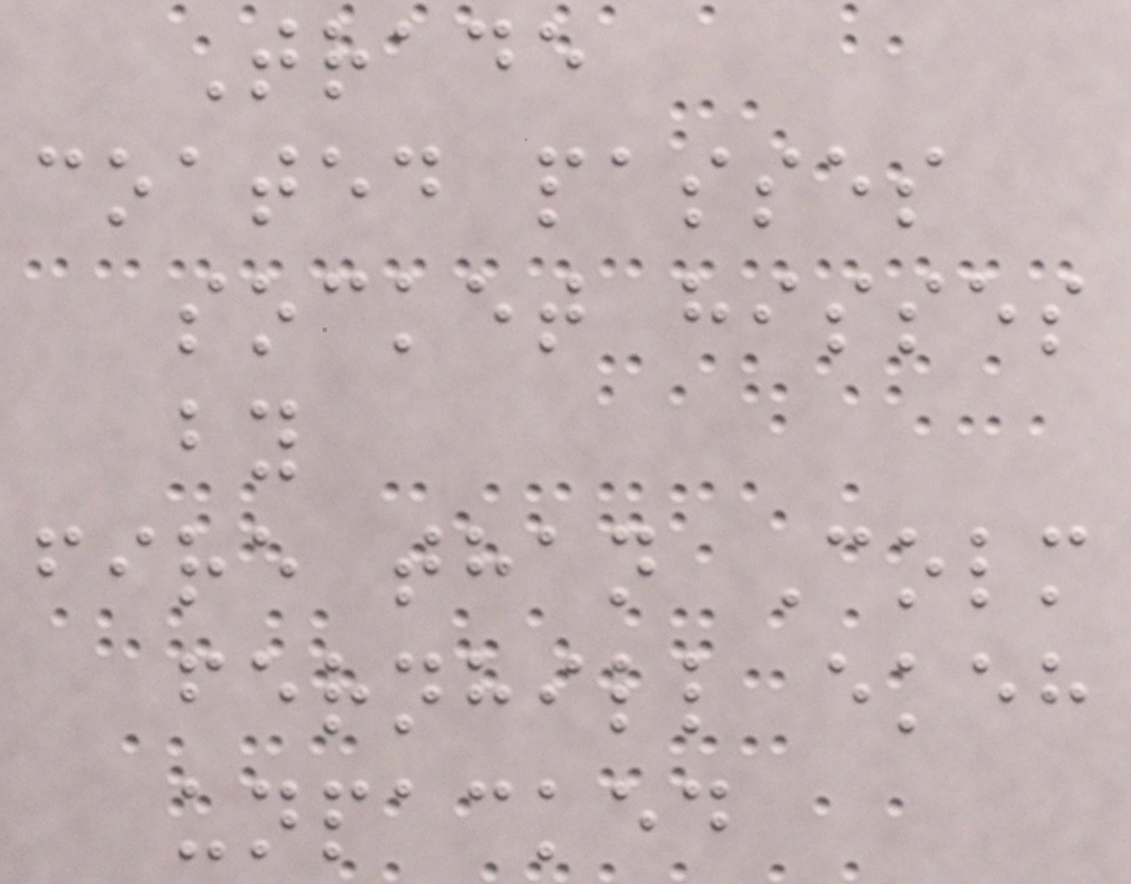Trade
coated passes
socket hisses
by
fire than Colm
fernhill ekeh
unpacked
